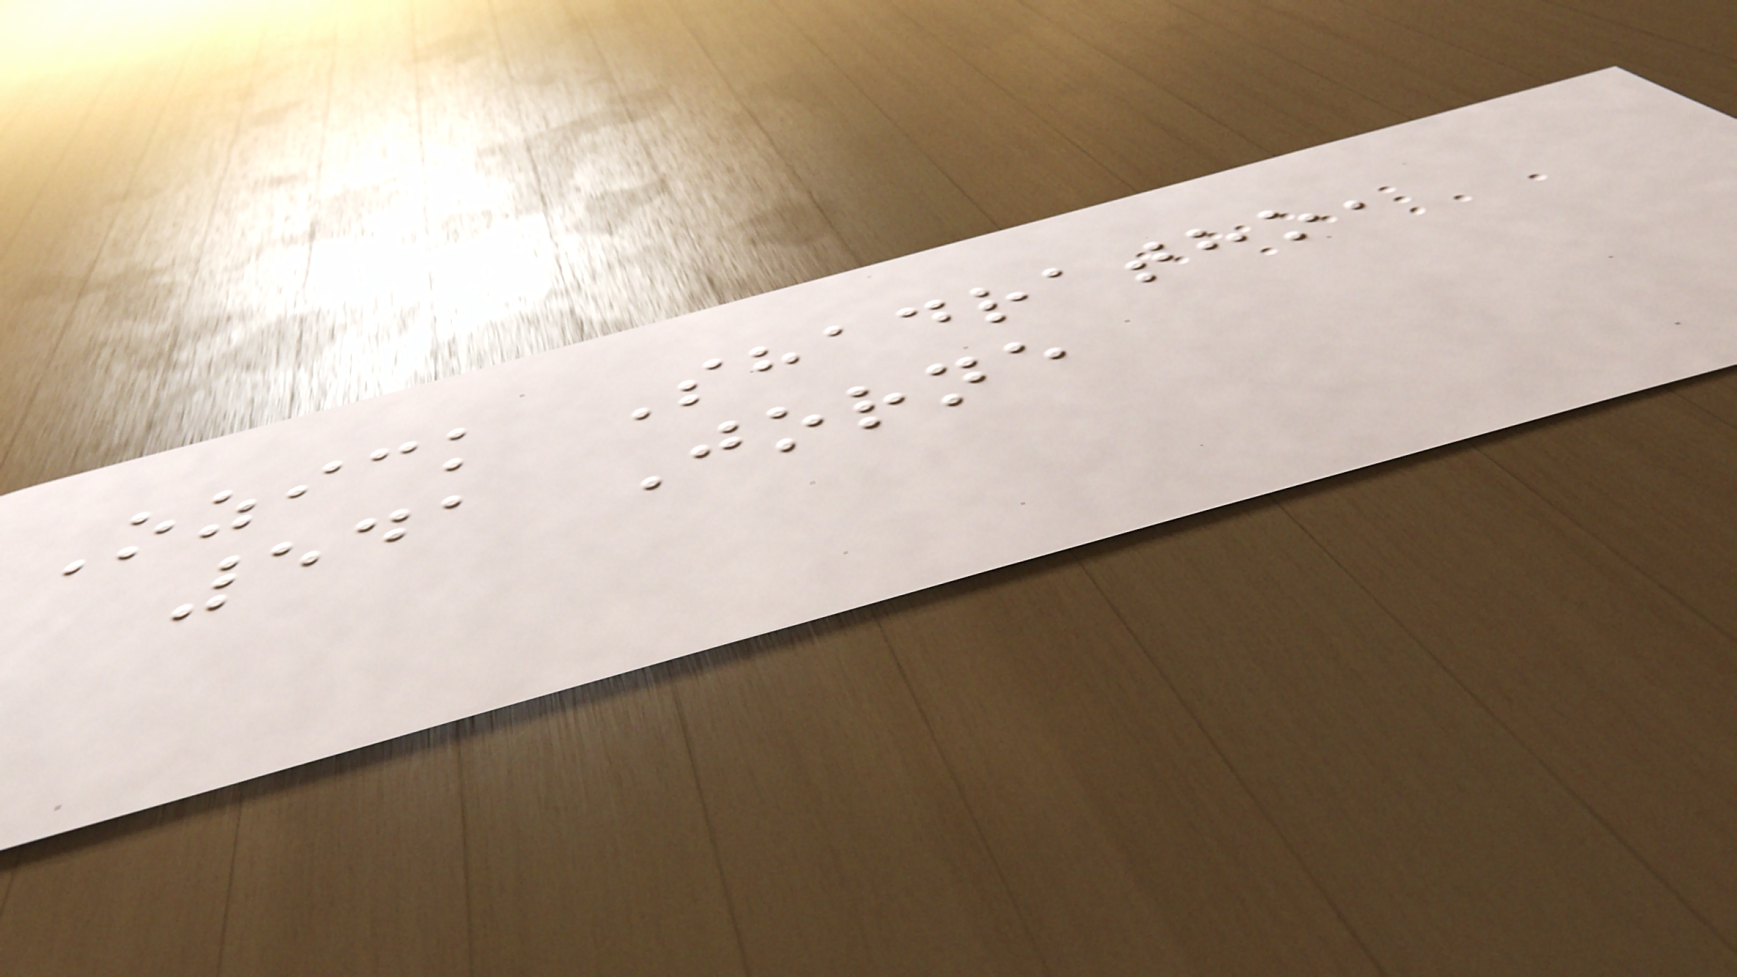Ozick Shadratho,
541 Jorne
